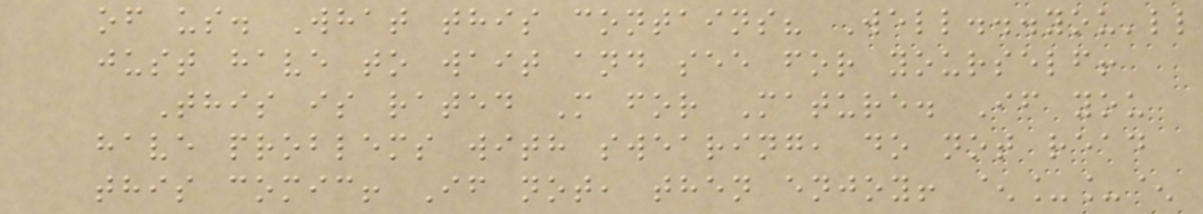of us. What this contains? Well...you'll
just have to wait and see for yourself!
This is rated M for Mature. If you
have problems with swearing, do not read
this comic! If not, then enjoy! ^__^
